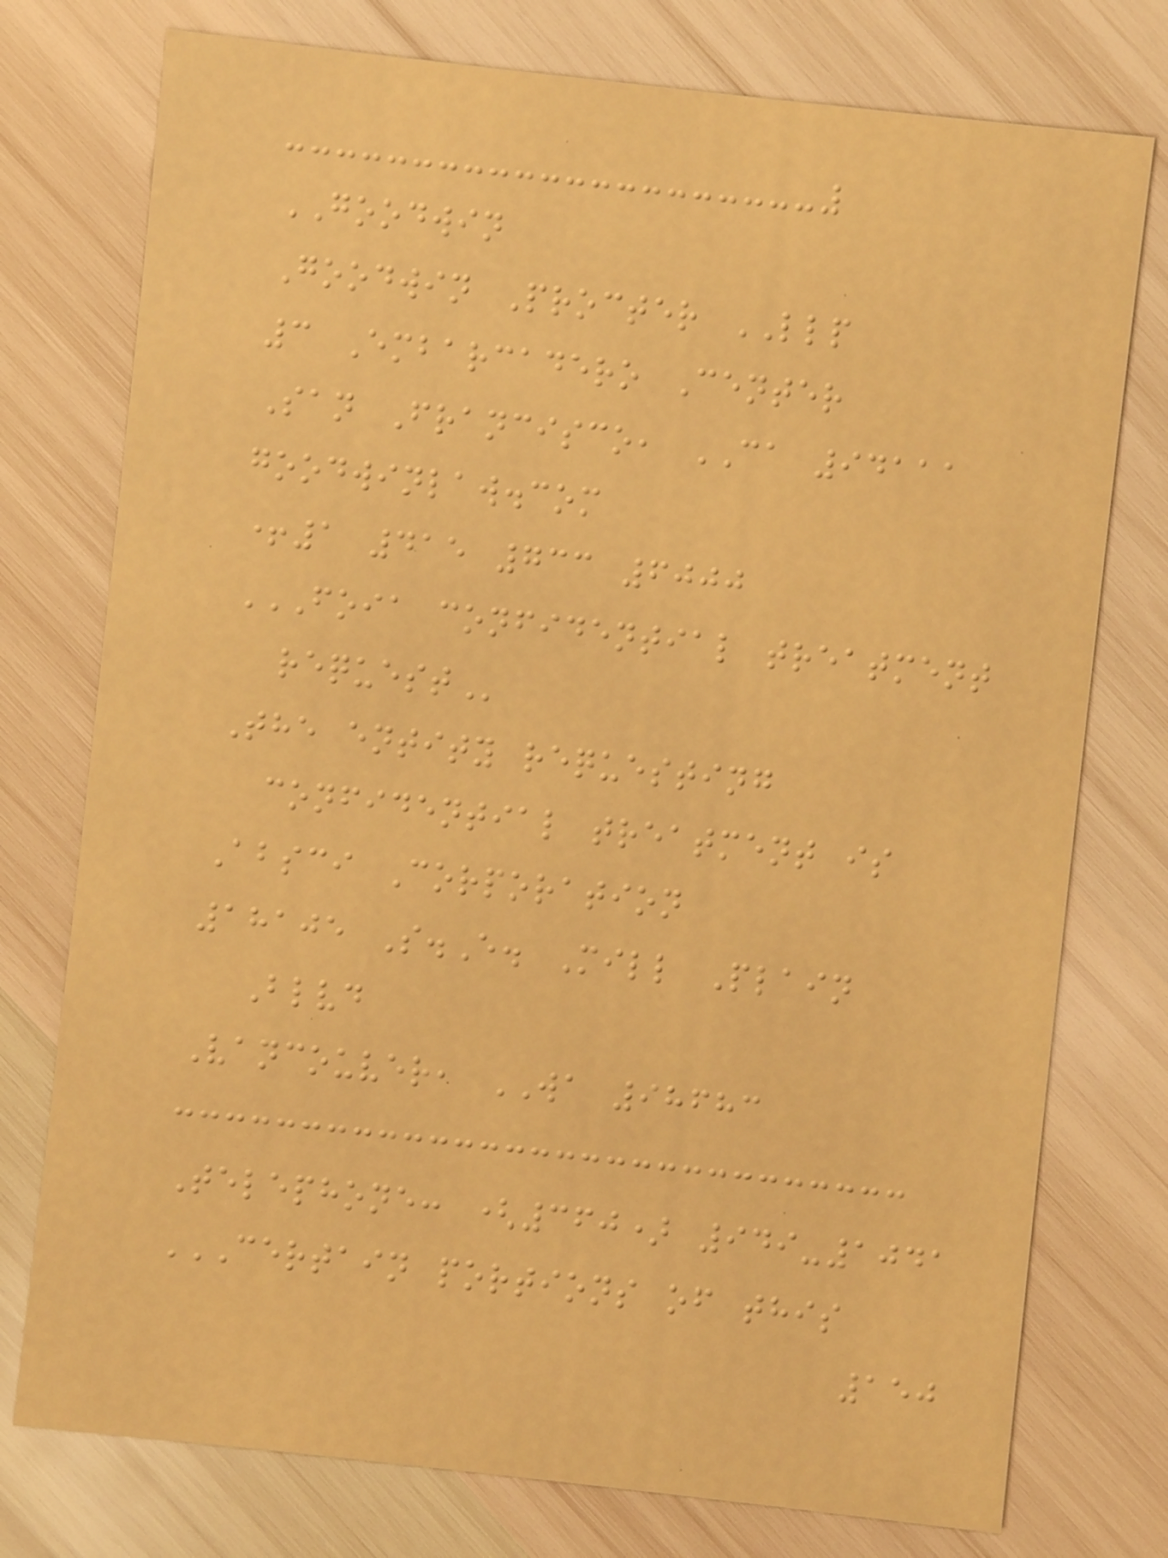GOODWIN
Goodwin Procter LLP
3 Embarcadero Center
San Francisco, CA 94111
goodwinlaw.com
+1 415 733 6000
FOIA CONFIDENTIAL TREATMENT
REQUEST
The entity requesting
confidential treatment is
Absci Corporation
18105 S.E. Mill Plain
Blvd
Vancouver, WA 98683
Telephone: (360) 949-1041
CERTAIN PORTIONS OF THIS
150
